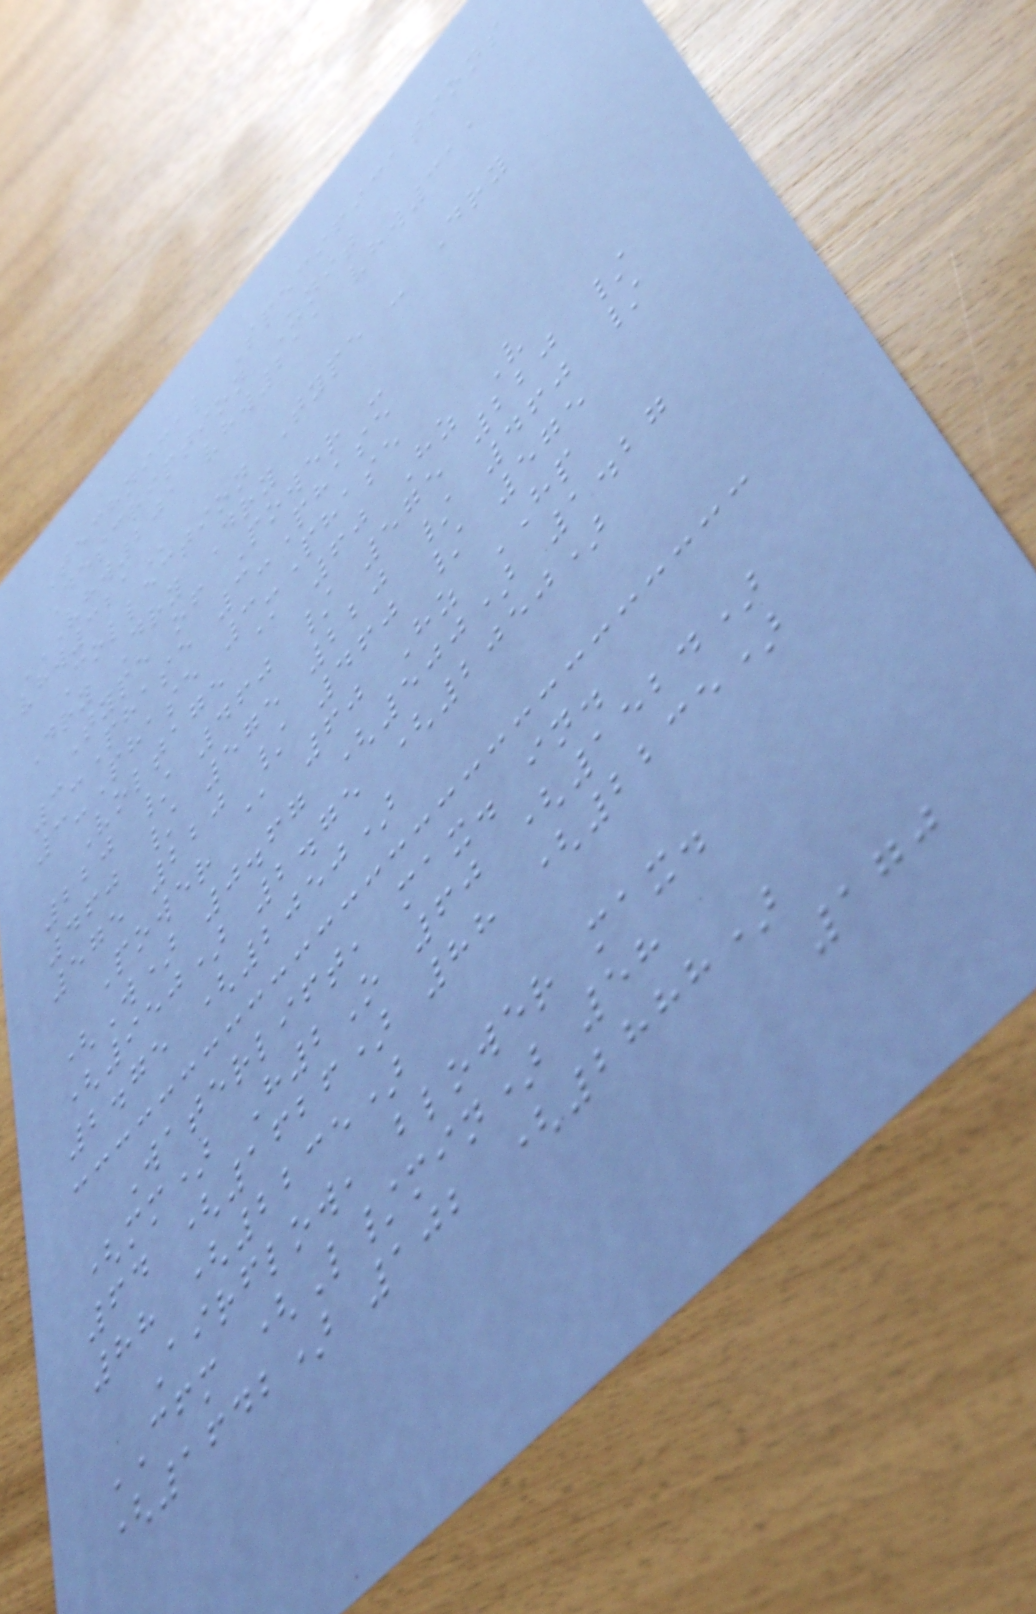Technical Specifications
Description Unit
VHW201 VHW211 VHW311
VHW321
Collection Type - Dry
Dry Dry Dry
Type of Power -
3-Phase 3-Phase
3-Phase 3-Phase
Voltage @ 60 Hz V
220 / 460 / 575 220 /
460 / 575 220 / 460 /
575 220 / 460 / 575
Power @ 60 Hz HP
(W) 0.67 (500) 1.27
(950) 2.75 (2050)
2.75 (2050)
Waterlift, max. in.
(mm) H2O 60 (1524)
64 (1626) 88 (2235)
88 (2235)
Airflow, blower max.
CFM (L/min) 58
(1642) 102 (2888)
170
